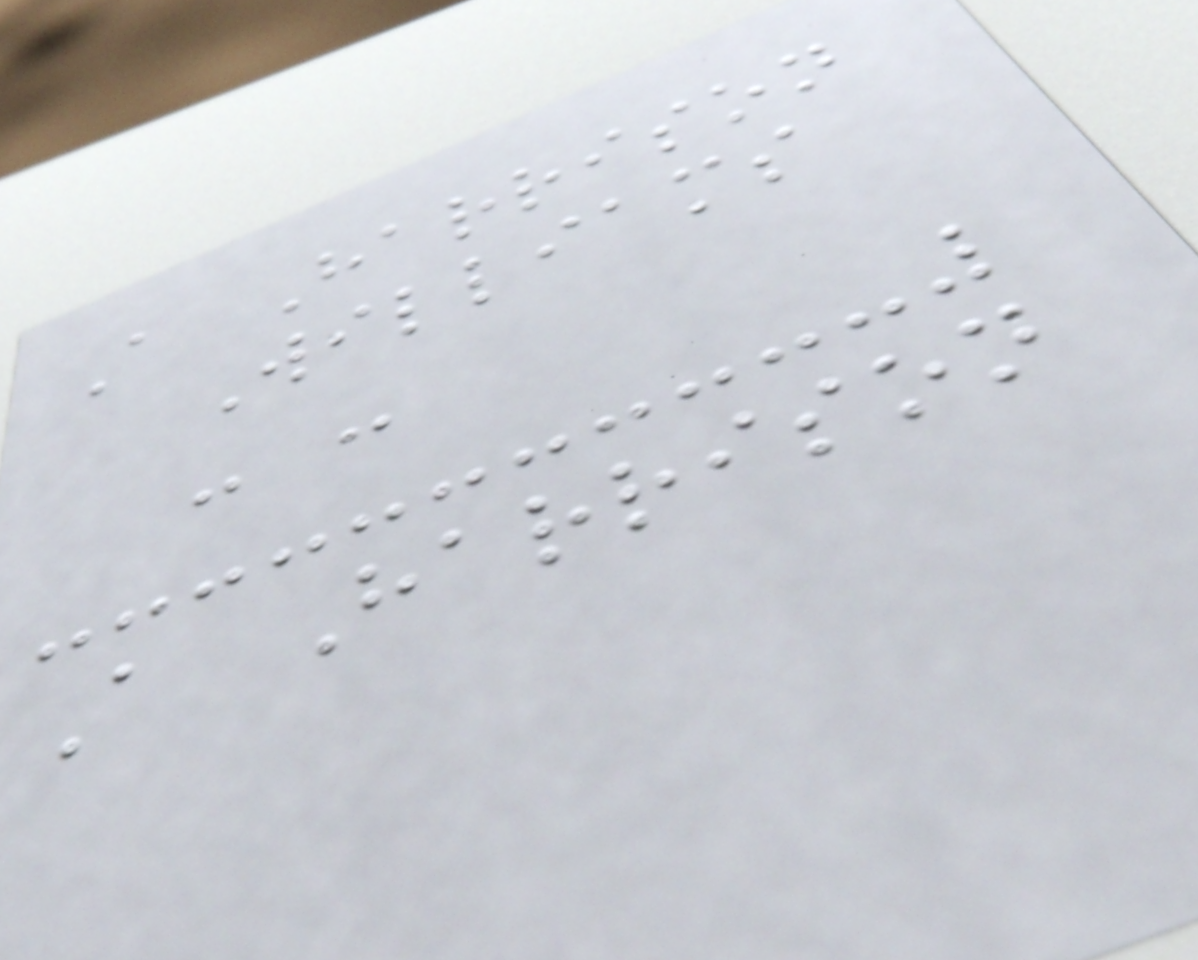A Harrison
Williams
- -
A Harrison
